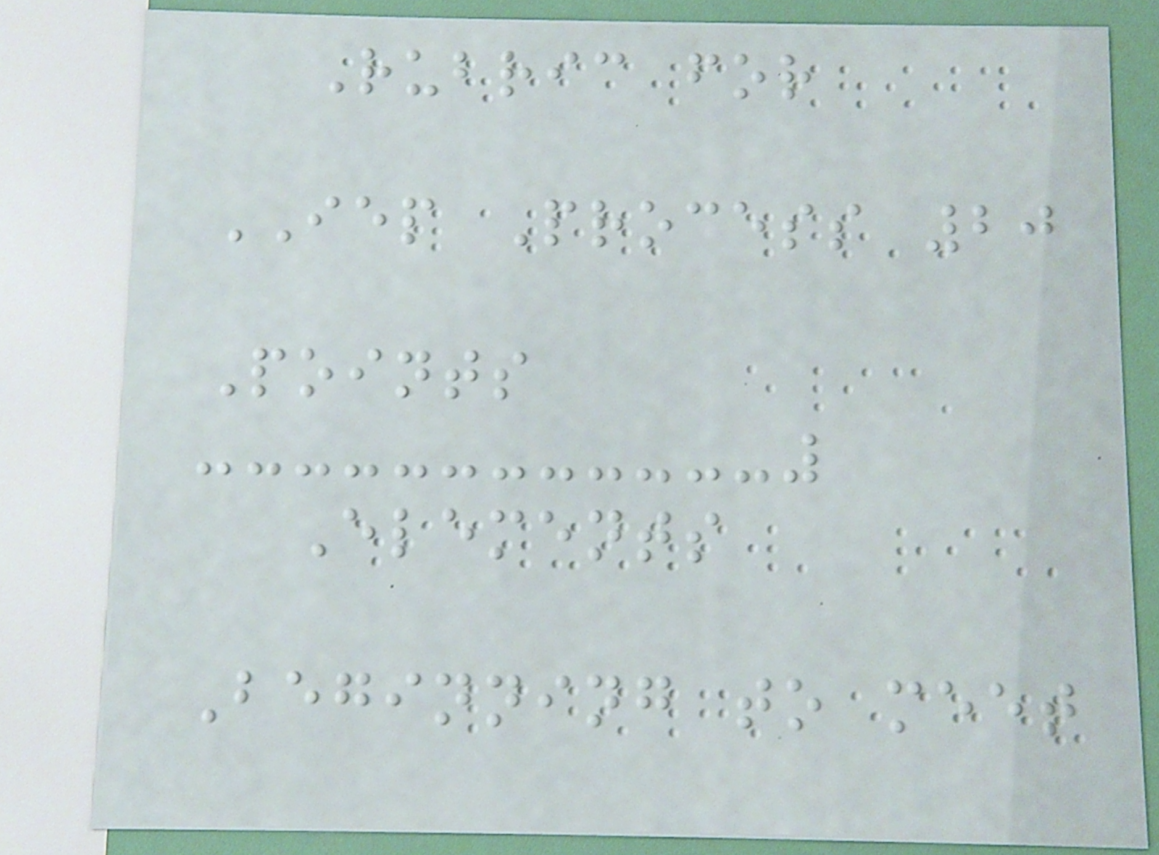Rubric for
IEP Process 20
Points
Elements
Beginning to meet
